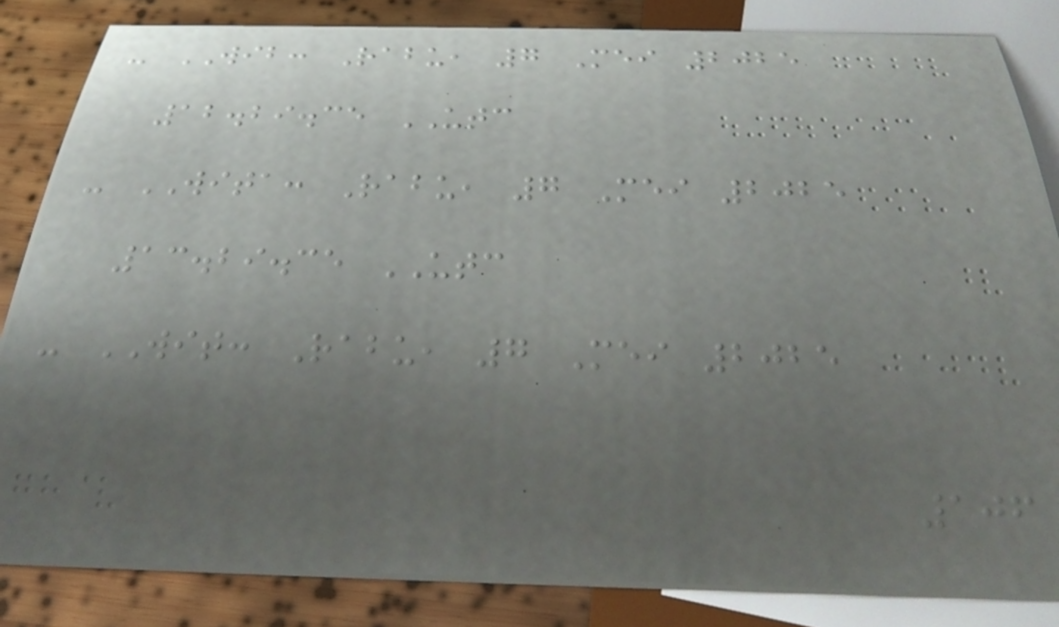- WIB: Rabu, 7 Mei 2025
12.29.35 UTC
- WITA: Rabu, 7 Mei 2025
13.29.35 UTC
- WIT: Rabu, 7 Mei 2025
106
